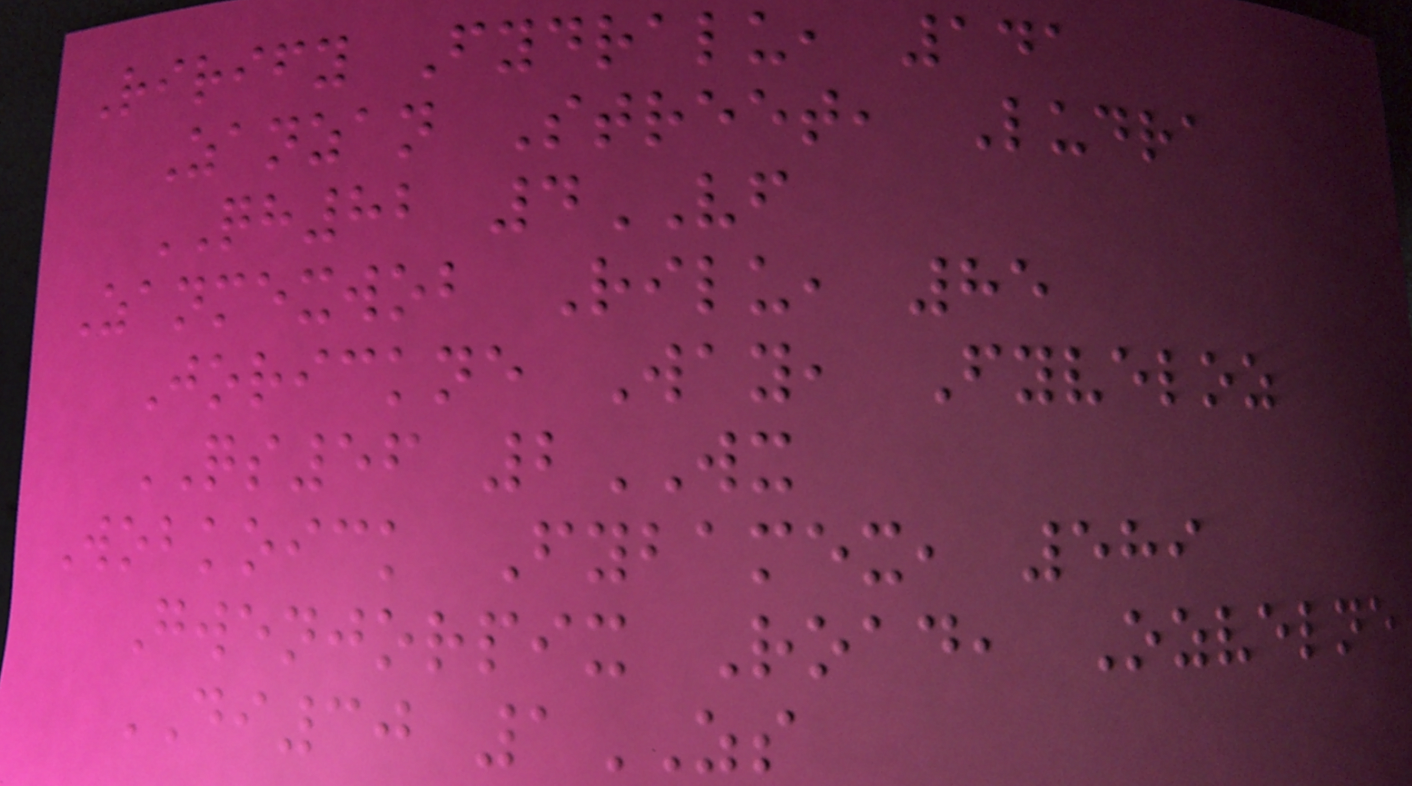Rirify Fydralu, 141
Zanzan Street, Ludra
QH82 4VF
Zanmexwob Rilu, 85
Jorickne Way, Fyveloz
QS56 2WX
Wobkoick Fybamex, 589
Gwenjorpix Road, Ozvelne
DI30 1ZS
